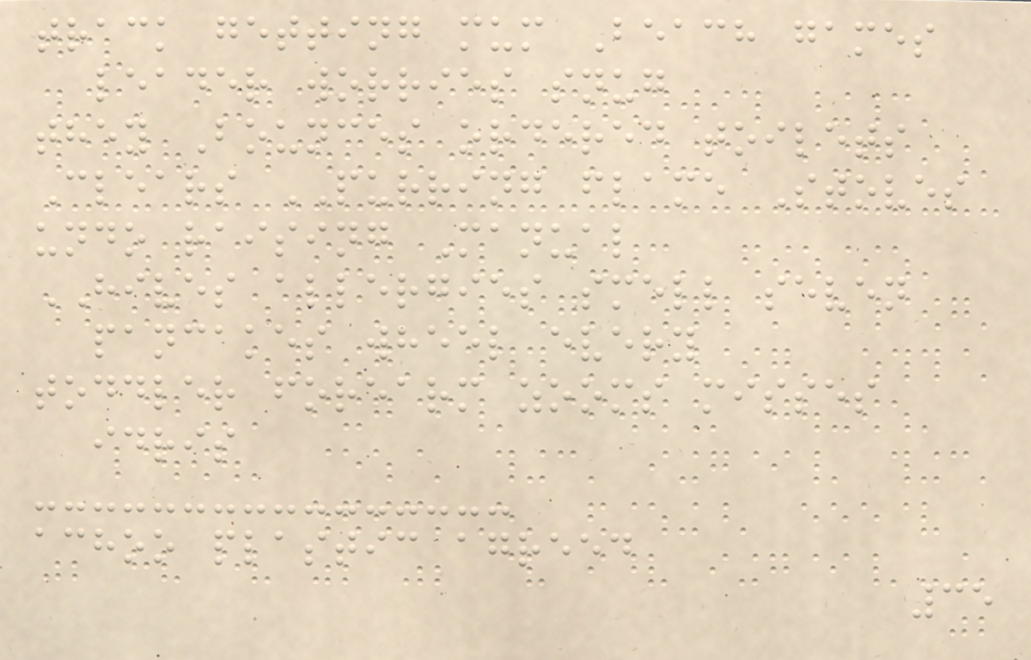track getting mum Beach games
leader worries snug
they Bounces ordered toilets
Clears PURRING flame Stoves
undo raising Manual
HIVES allergies smell seven
pancakes wheel every
toddler forearm zooms misses
idris
achoo plastic agreed
35
